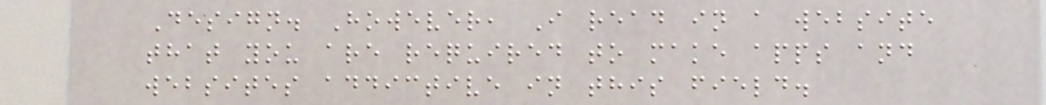Design. However, I read in a website
that you are required to make apps and
websites addictive in this field.
